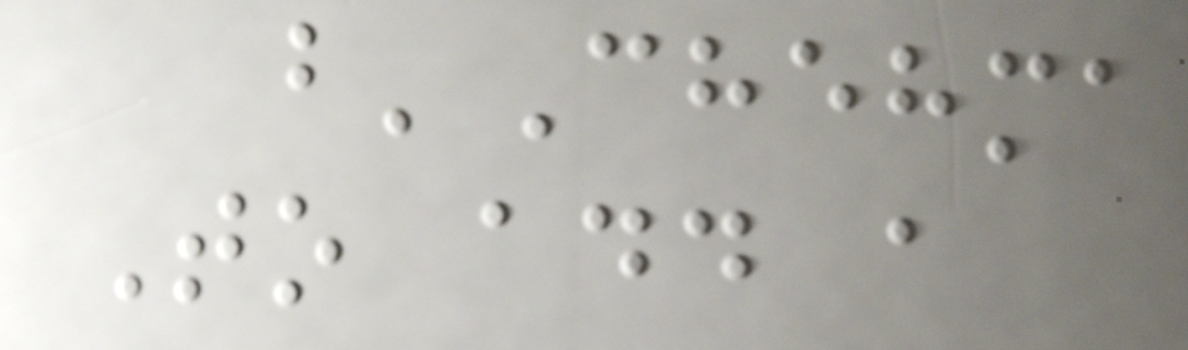b'Chehma
To add a
